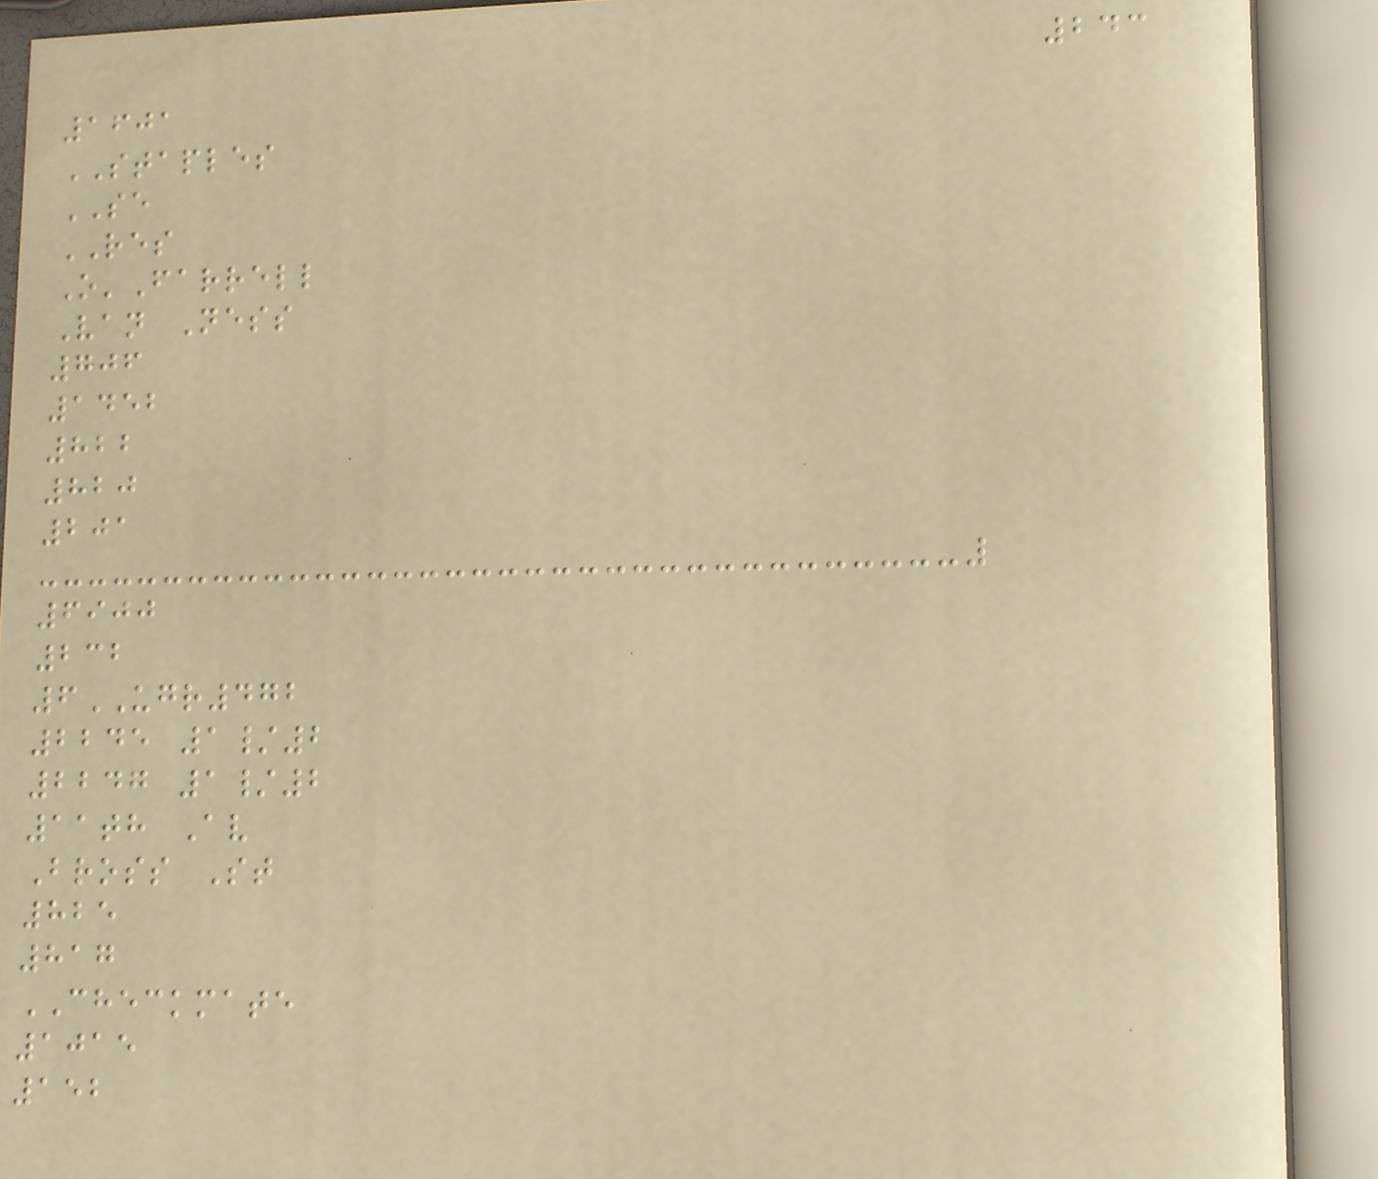243
1601
STAPLES
SE
RES
O'Farrell
Van Ness
706
1452
822
820
201
6900
232
6UGR472
2245 1/2
2247 1/2
11th Av
Bross St
825
817
CHECKMATE
1015
152
